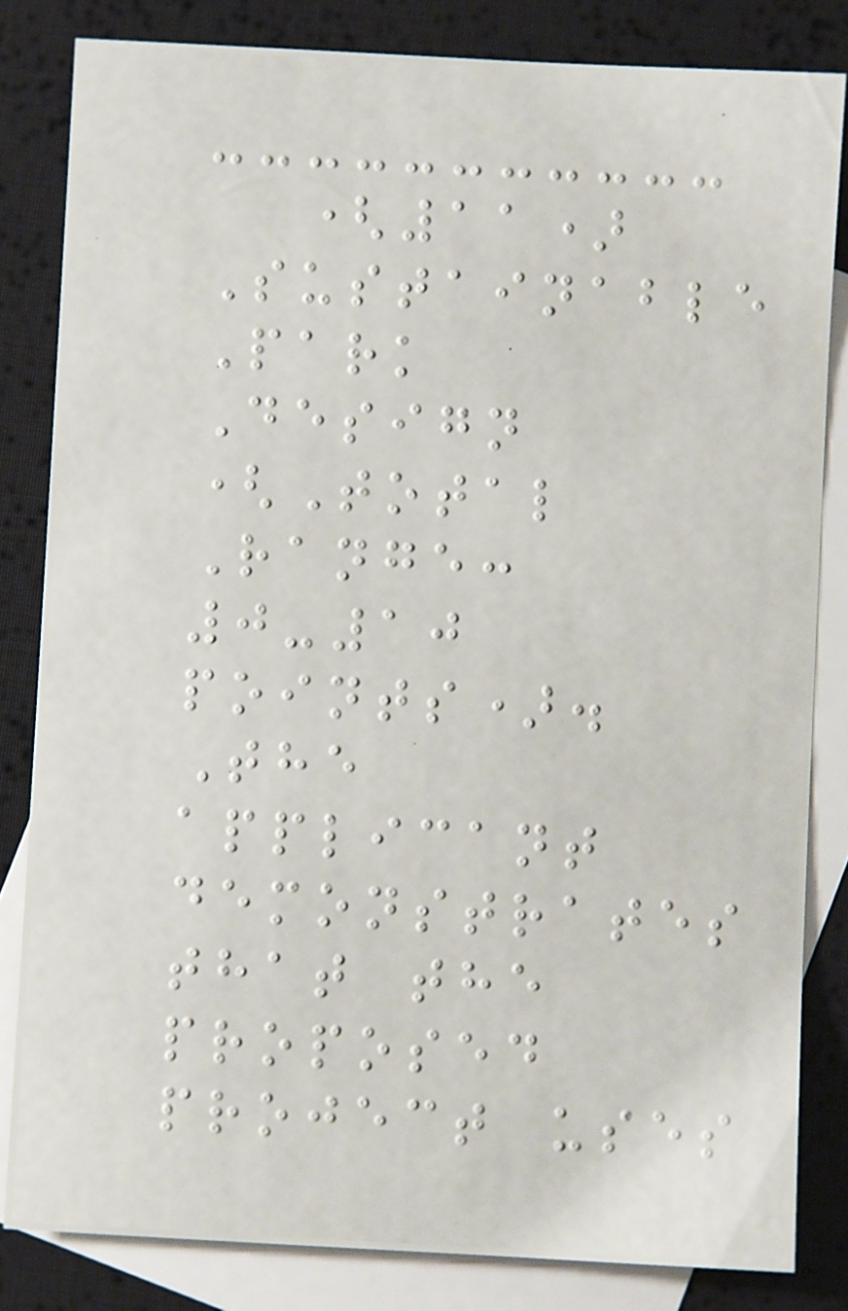(11)
Sustainable
Park
Design
(Total
Range:
0-10
points).
The
applicant
demonstrates
that the
proposed
project uses
